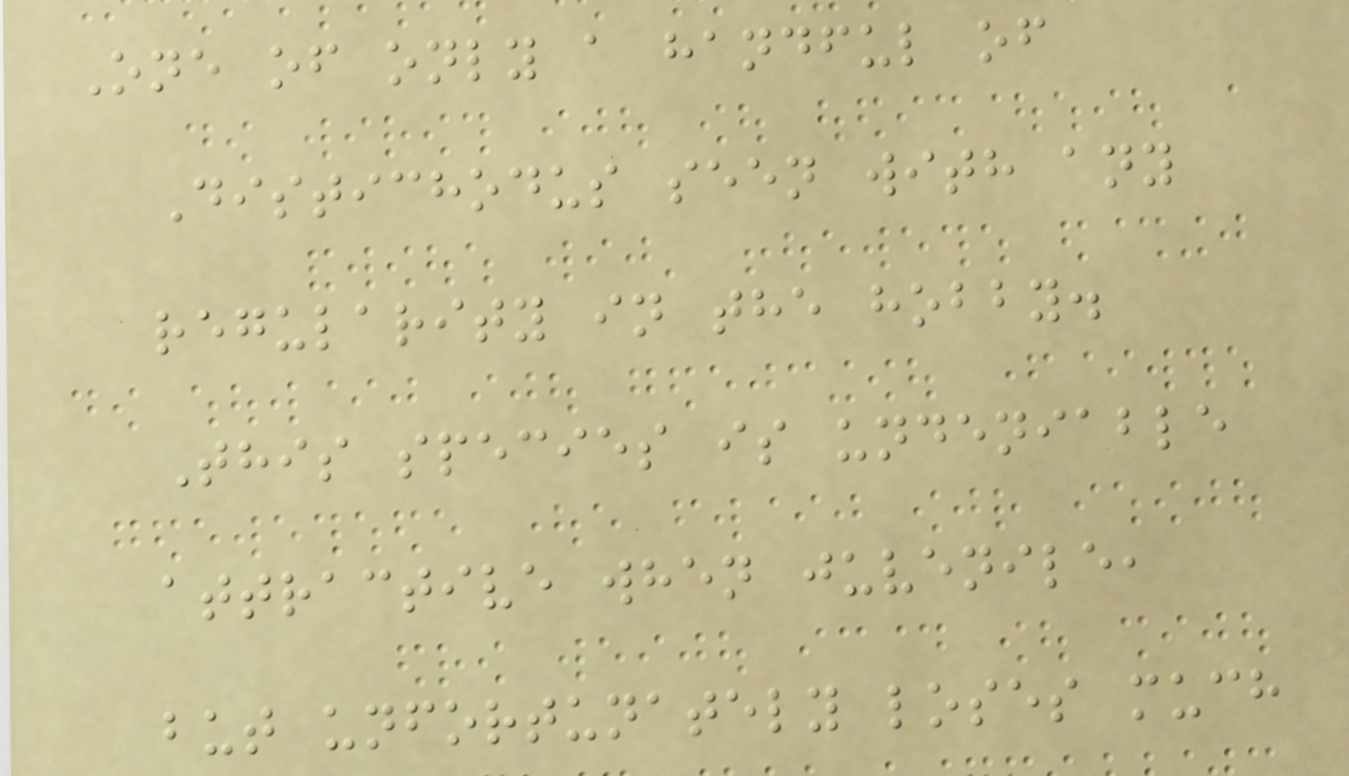One of only a handful of
Distichodus seen with any
regularity in the hobby.
This species is undeniable
attractive when juvenile,
but unfortunately loses much
